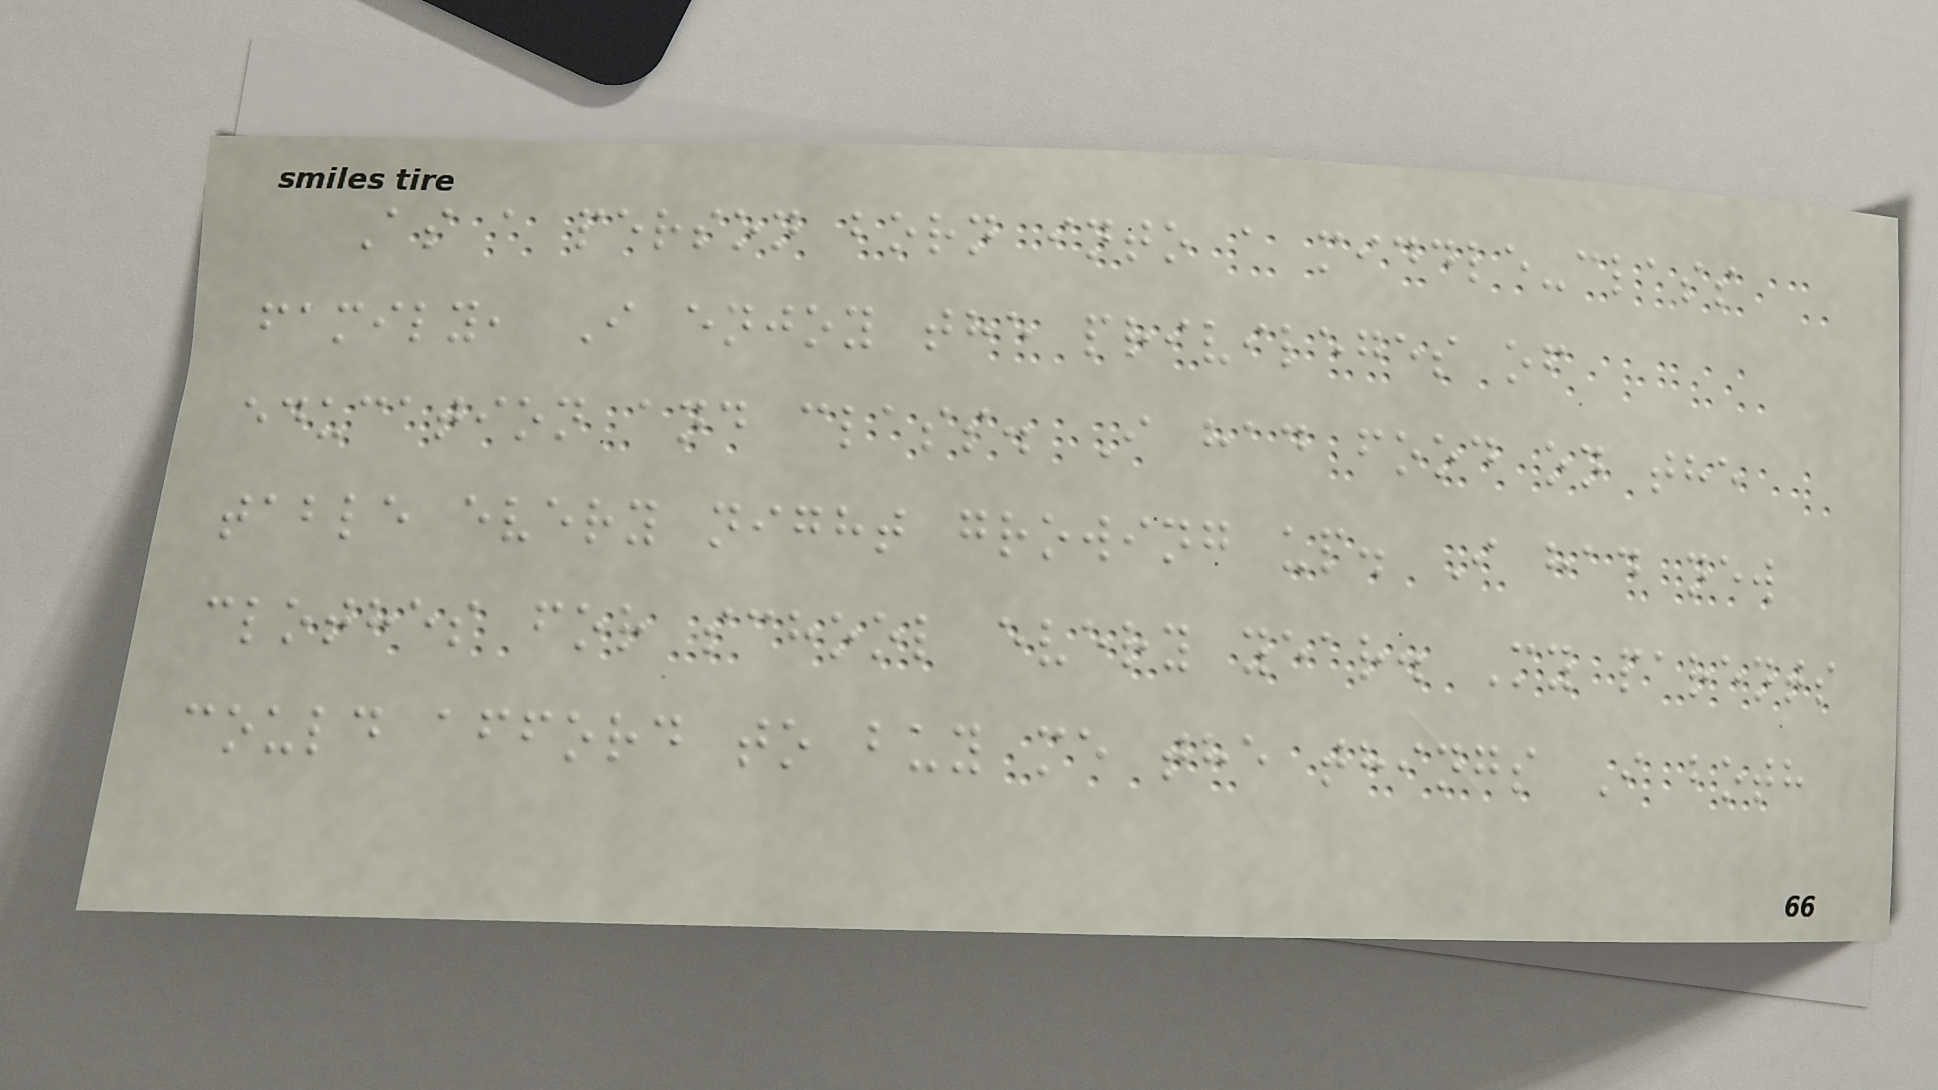As a person born into a middle-class
family, I enjoy the privileges of
education and class. I had food on the
table every night growing up. I had new
clothes for school every year. My parents
could afford to buy me the things I both
